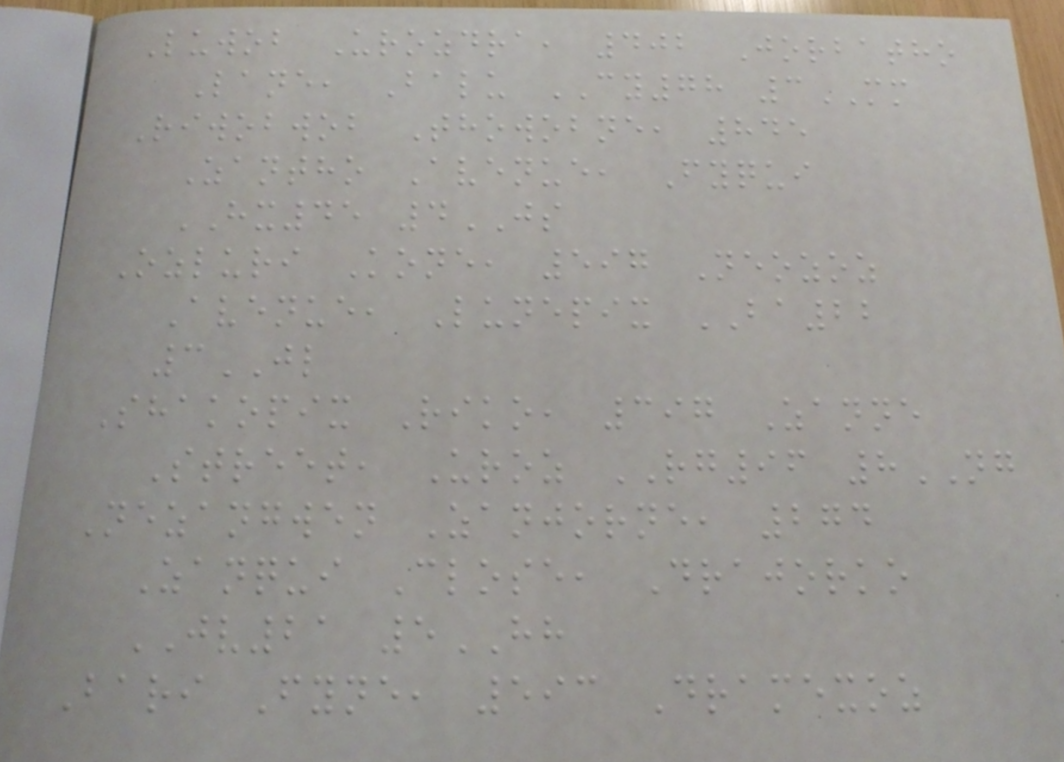Luwob Urozdra, 402 Jorbatho
Lane, Balu CY78 3MM
Riwobwob Thowobne, 845
Zantho Avenue, Fyqui
HX45 4JS
Ozluri Kone, 597 Neozoz
Avenue, Lunepix BA22
3JL
Shakopix Riko, 397 Zanne
Street, Uroz RG96 8NG
Nezangwen Zanjorne, 274
Zanqui Close, Drajorko
JV21 5HH
Bari Fyne, 593 Dramexoz
